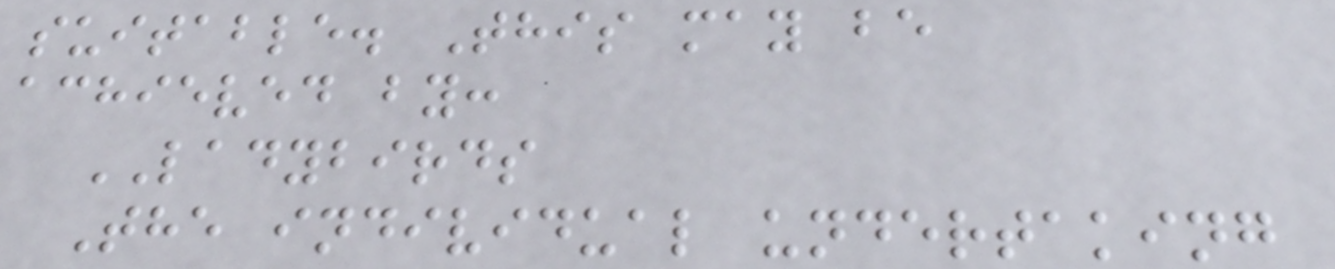suitable. This may be
achieved by:
LADYBIRDS
The individual undertaking
